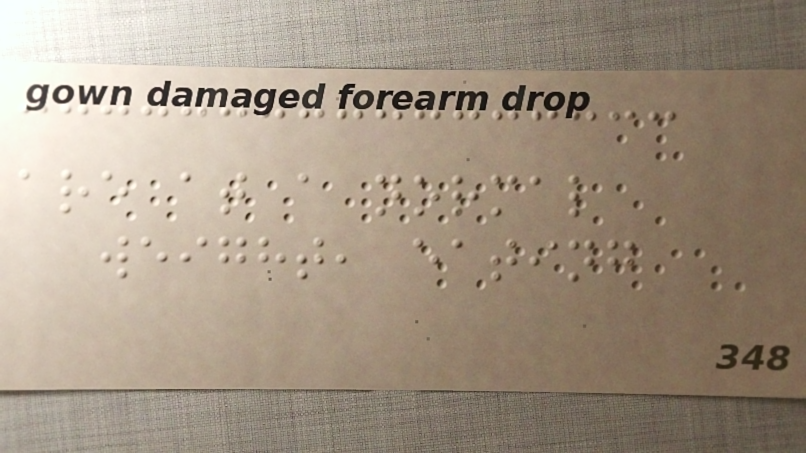are at a normal
weight, eating
